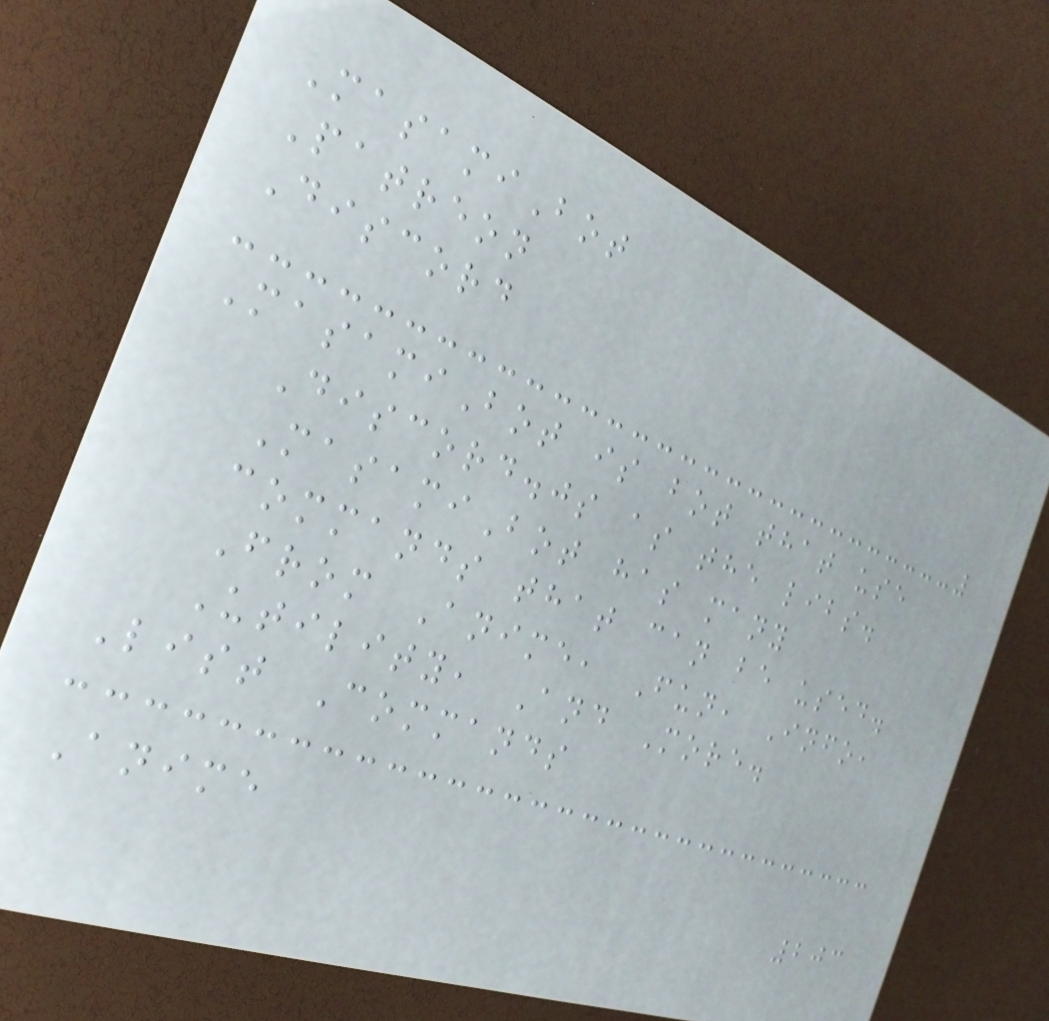MasamiBot
Patreon
Discord
MasamiBot is bot that use
Discord.js as the libs.
MasamiBot has many
commands that can be used.
From Anime, Fun, Info,
Utility, And More.
List Commands
Anime
203
